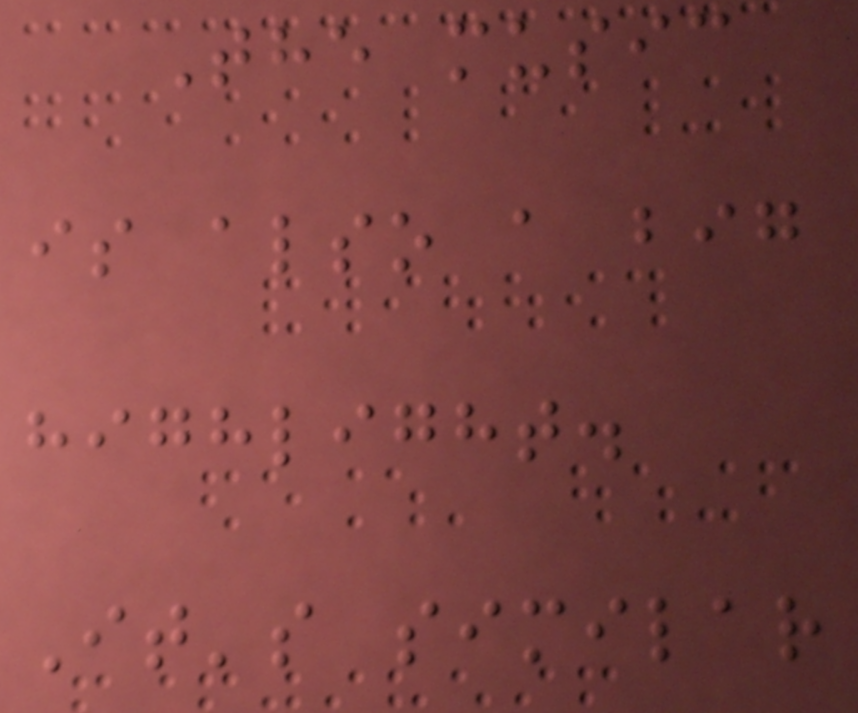The music
is also a big
highlight.
It's similar
